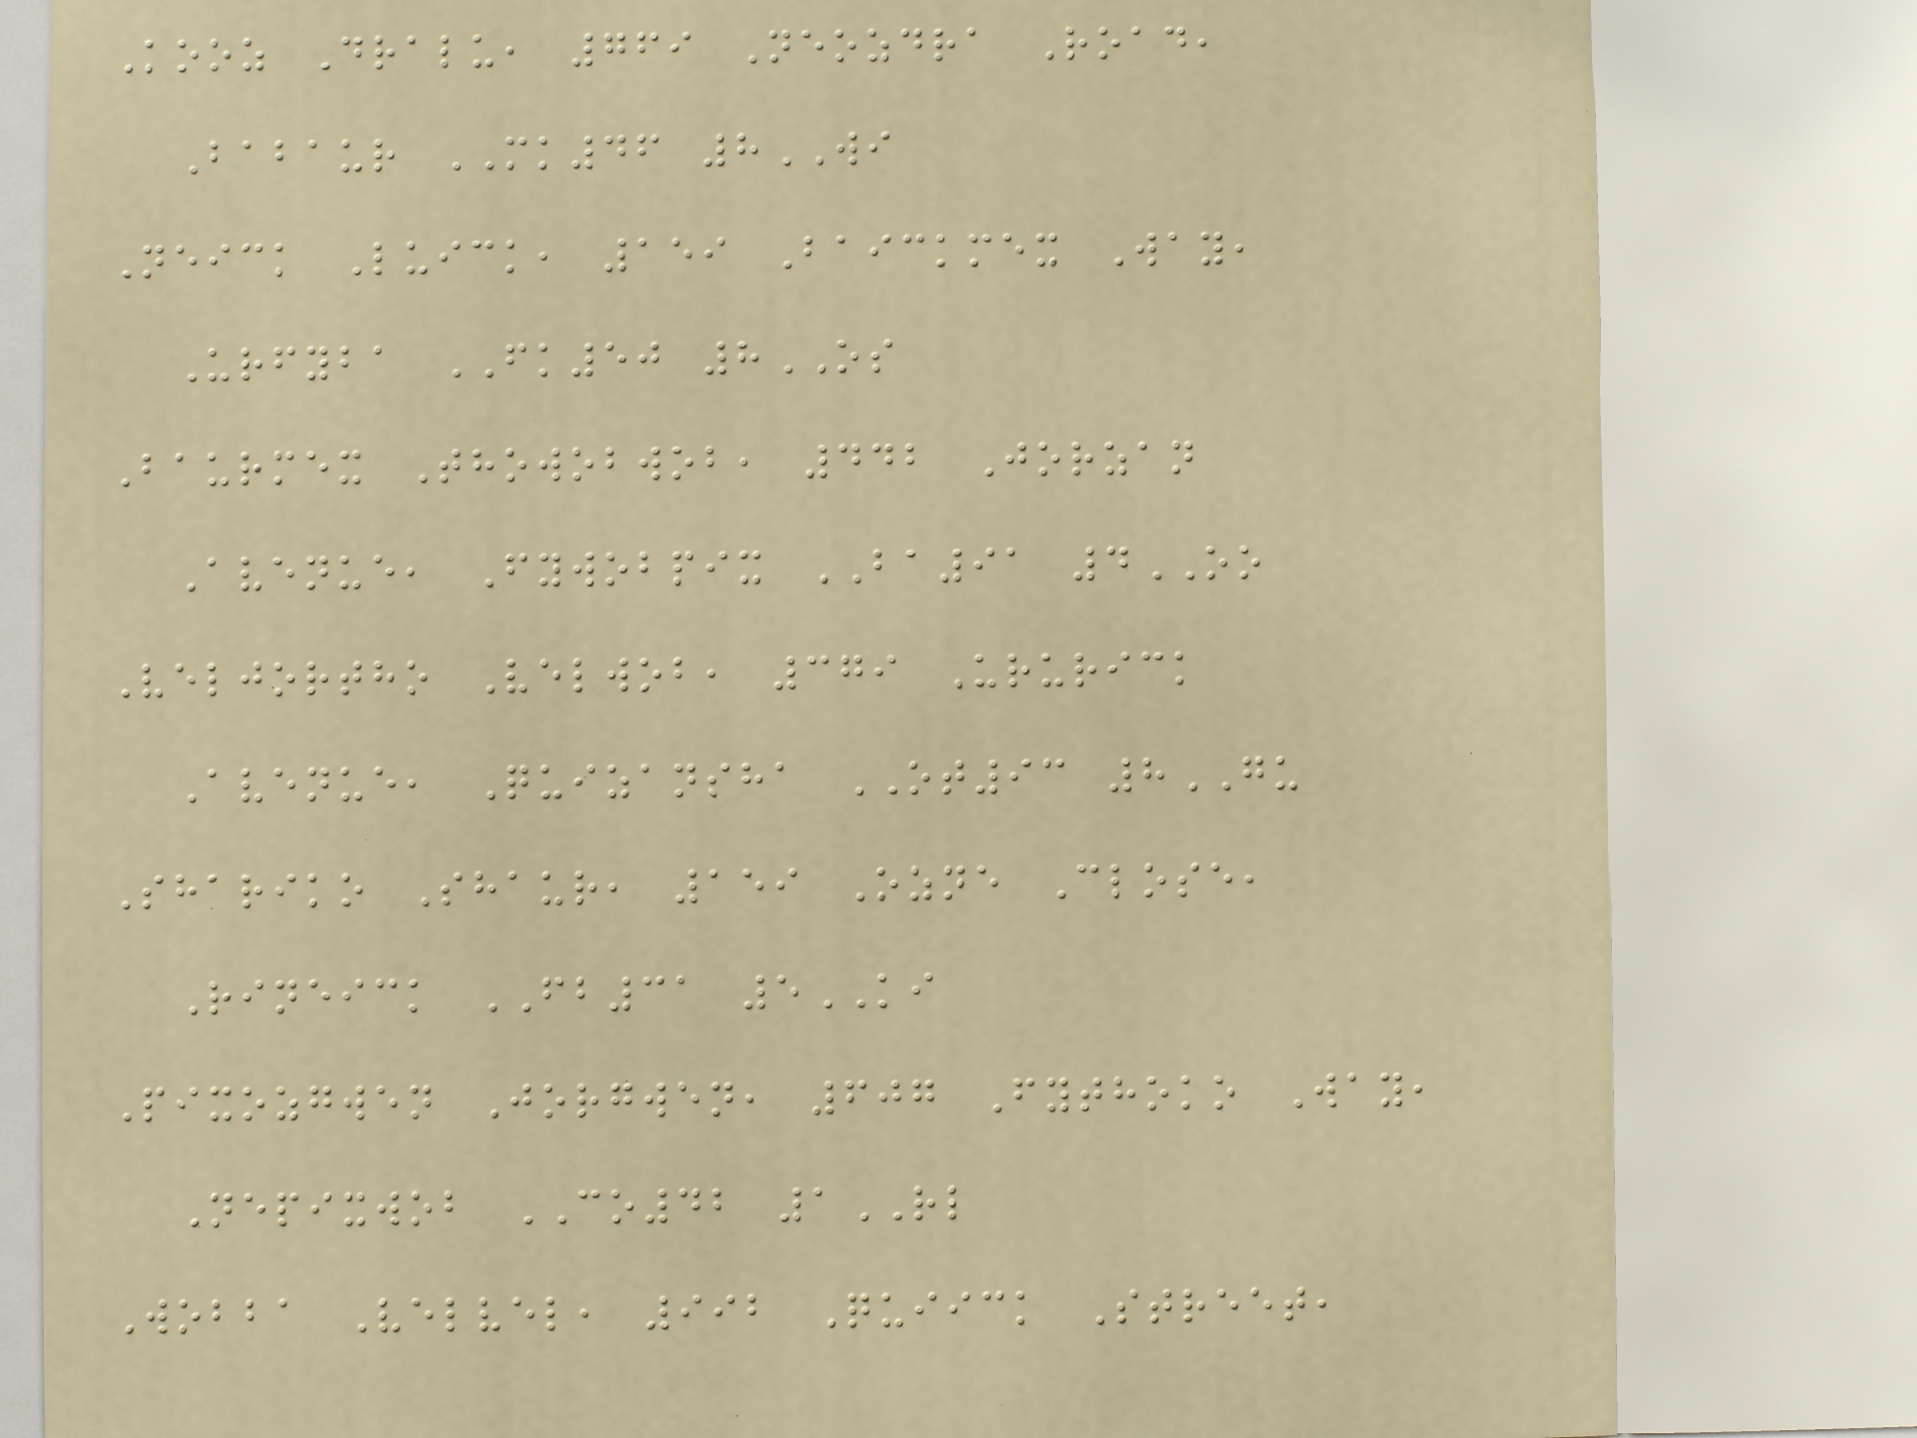Kooz Dralu, 769 Neozdra Road,
Babaur MK46 8WI
Neick Luick, 159 Baickmex Way,
Urfyba FK50 8OS
Baurmex Thowobwob, 442 Jorzan
Avenue, Fywobpix BA91 4OO
Veljortho Velwob, 379 Ururick
Avenue, Quizansha OT93 8GU
Shariko Shaur, 159 Ozne Close,
Rineick FB31 5KI
Pixozgwen Jorgwen, 607 Fythoko Way,
Nepixwob CO42 1RL
Wobba Velvel, 992 Quiick Street,
